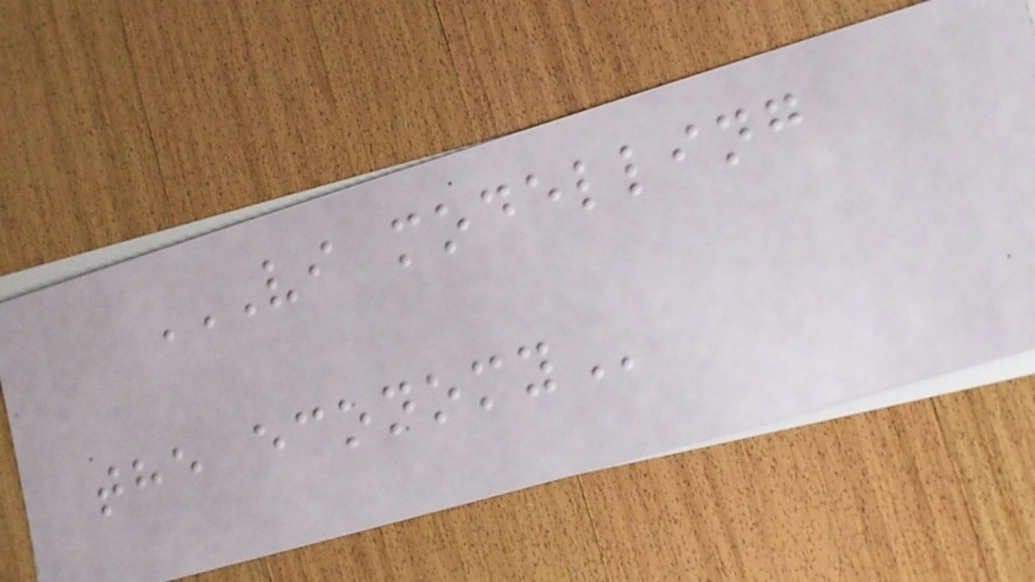VI MODELLING
THE ECONOMY
